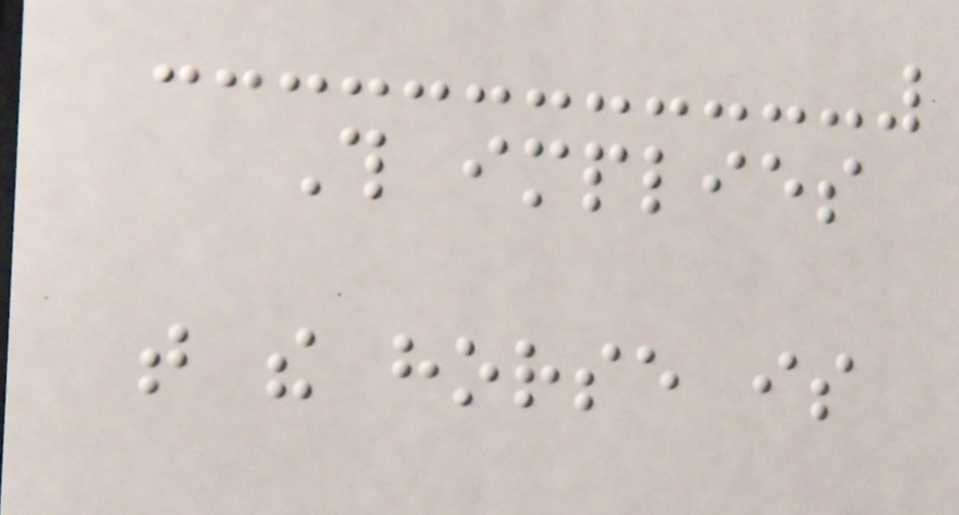This implies
that the horse is
